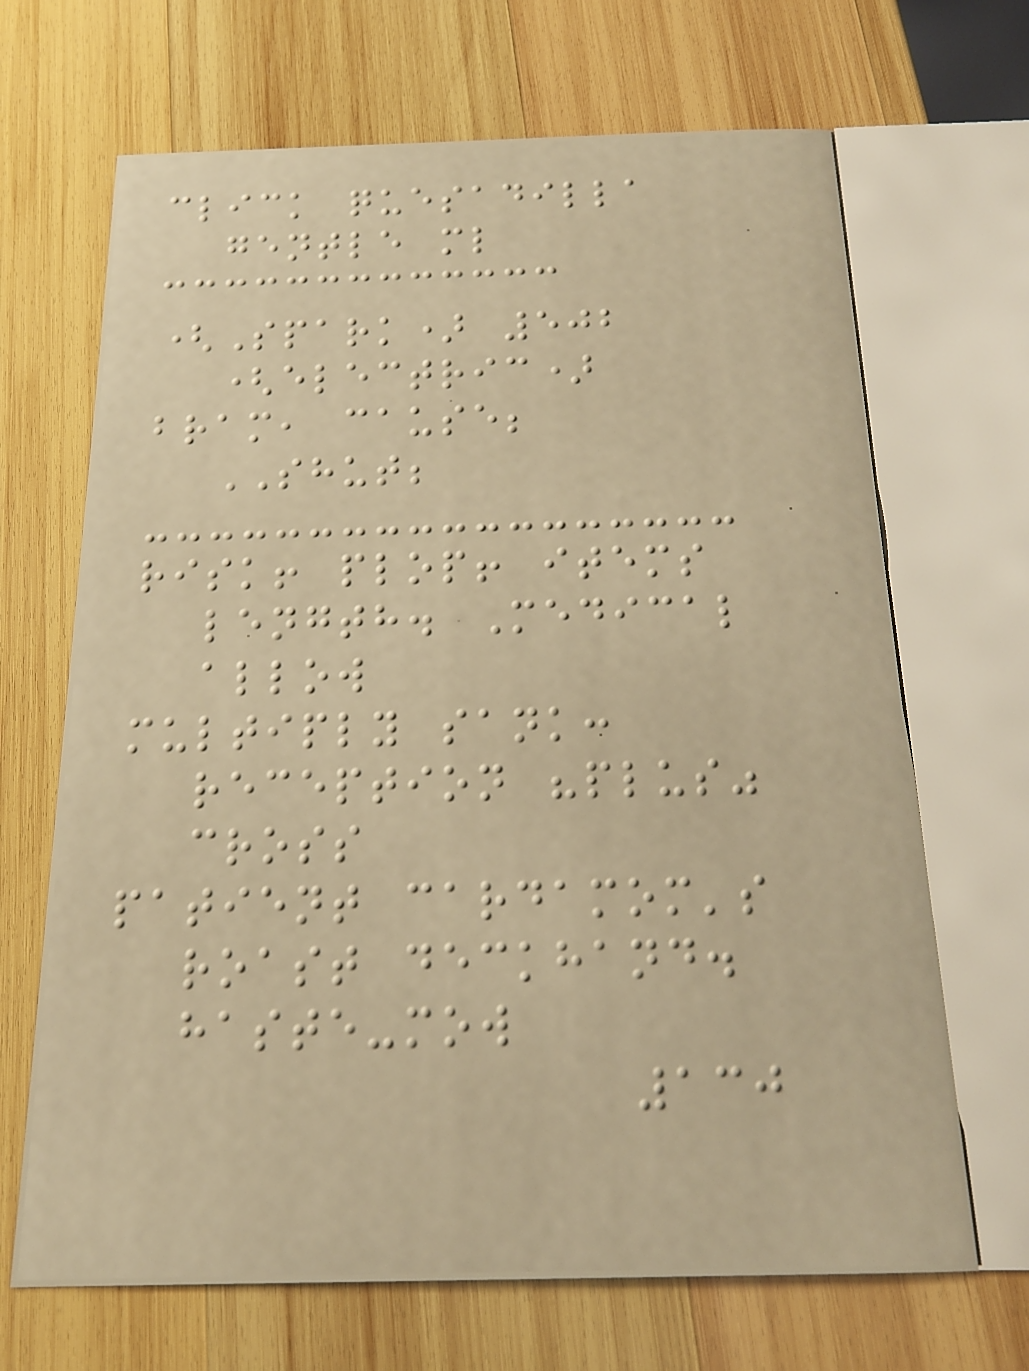click quesadilla
gentle ml
(Spark) 502
(electric)
bram, cause;
SHUT;
risk! plop! items
length. Medical
allow
multiply sank:
reception "plus"
cross
patient cardamom's
roast deckhand.
haste-mow
130
